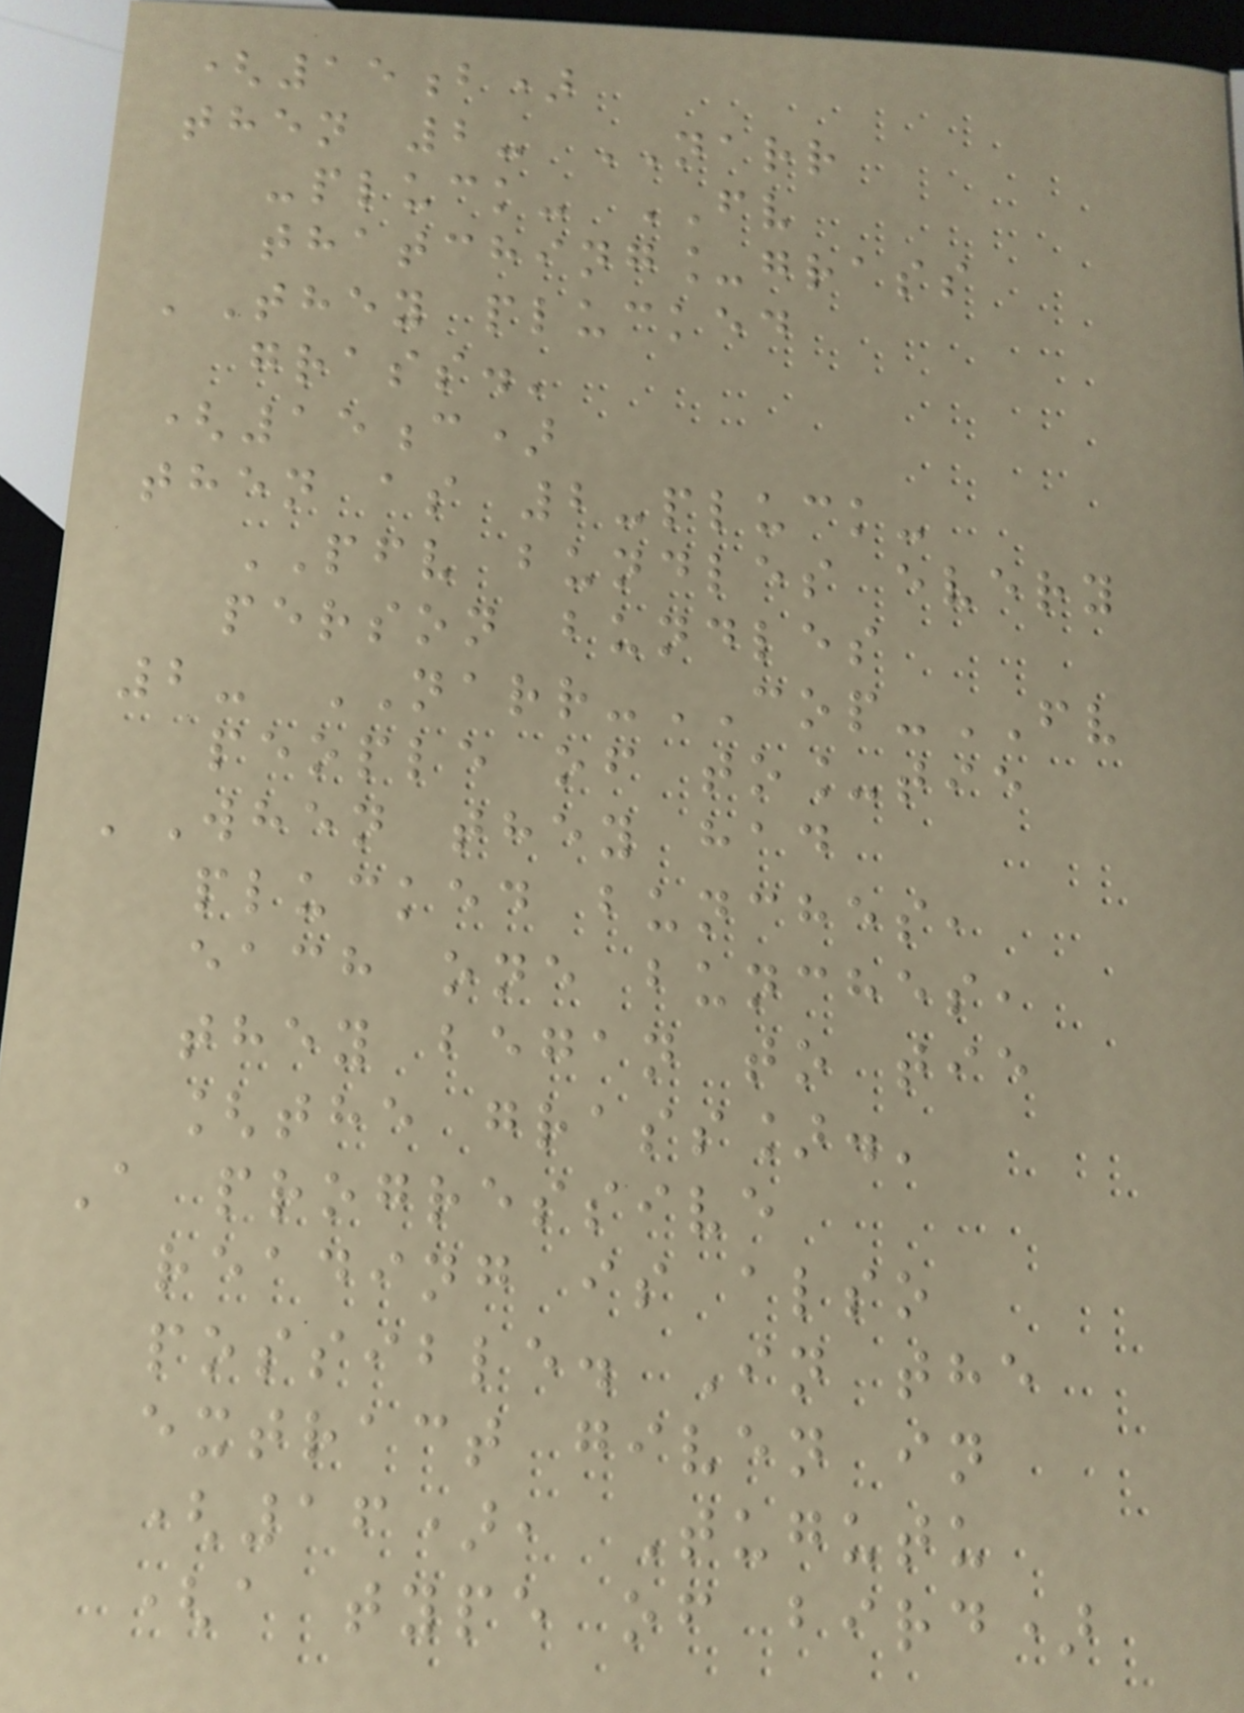(15b)
then 2- NARR
-pluck- FV
thatching_grass
'They plucked
grass.'
(15c)
then as 2-pluck-
PFV bundles every
person bundles
2- NARR-COP-FV
people of to_tie
'When they had
plucked bunches,
each one bunches,
they began to tie
[the grass].'
A progressive
reading is also
possible. In the
extract given in
(16), Tugutu
(a type of bird)
